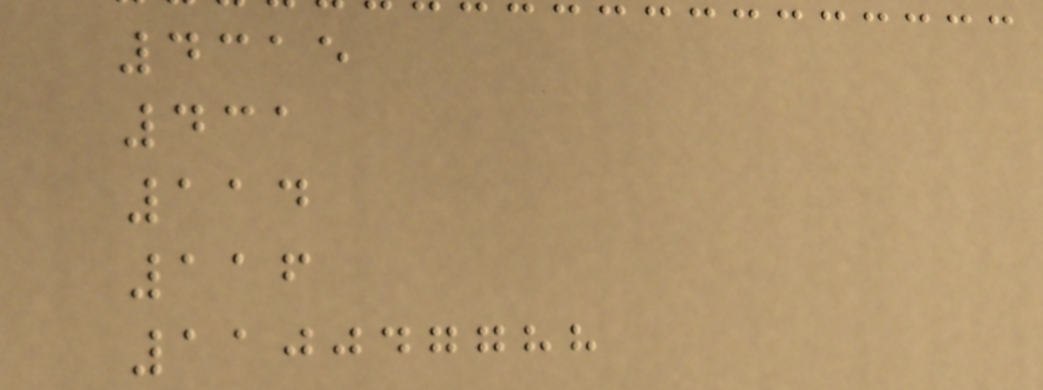4315
431
114
116
110047788
